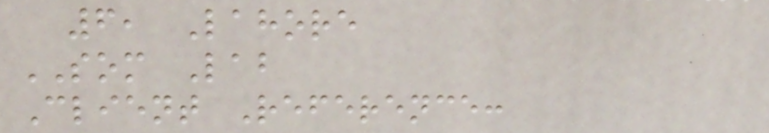6, Lahore
SOM Lab
Client Reference:
